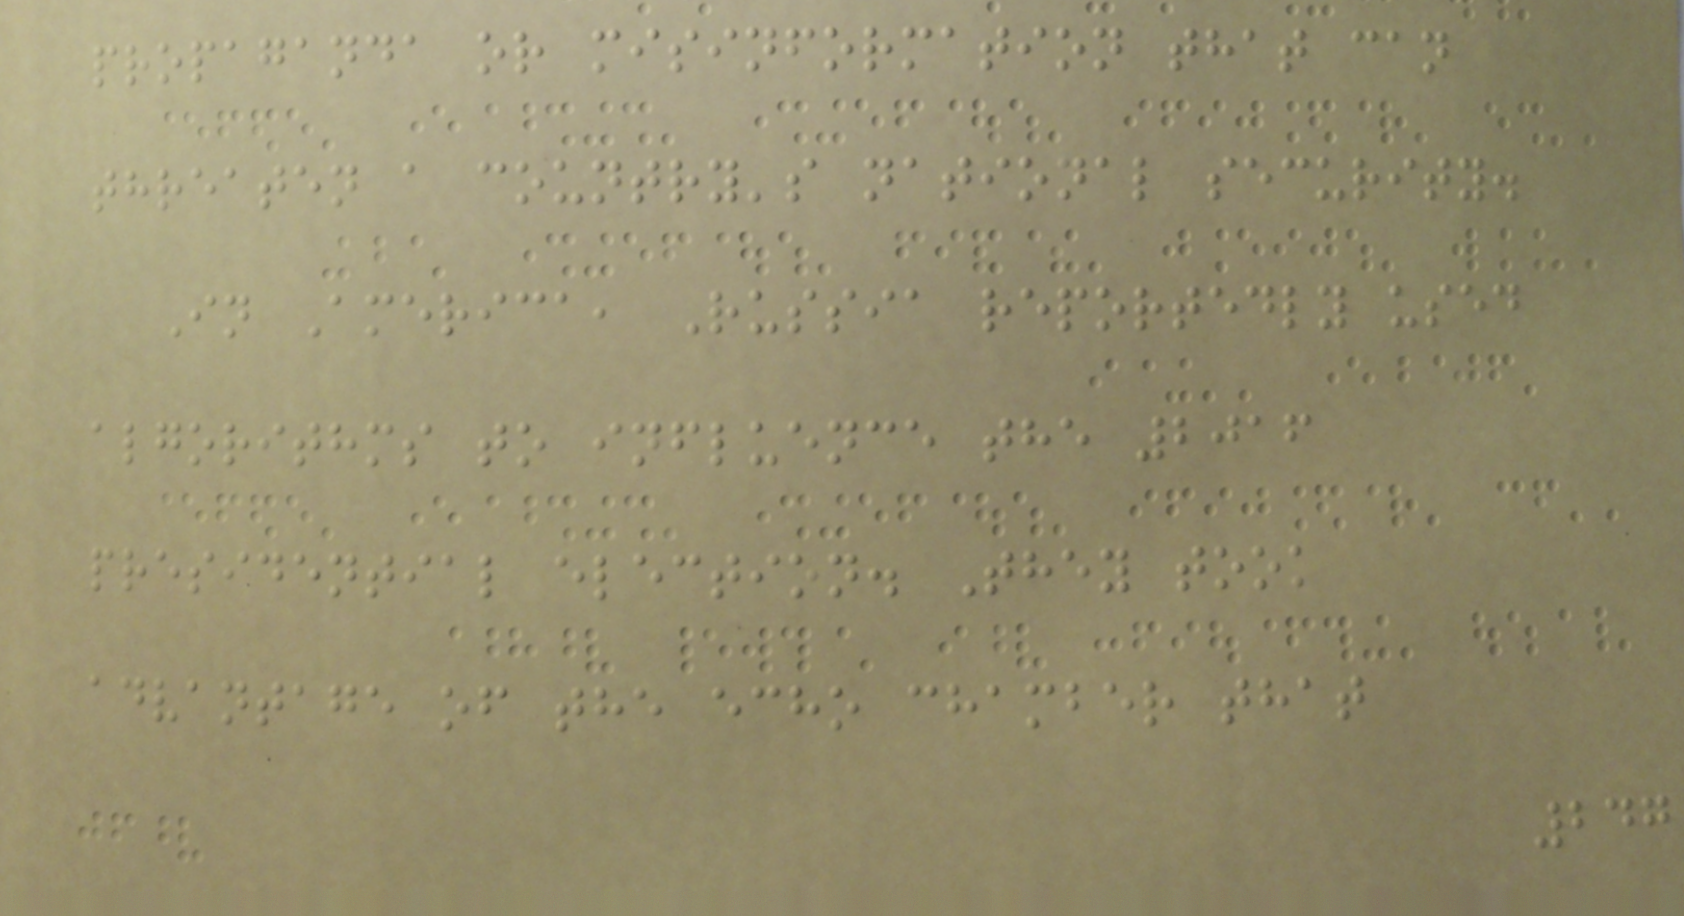propaganda or misinformation that can
threaten a country's national security.
In America, Russia reportedly used
algorithms to influence the 2016
presidential election. They took
advantage of the echo chamber that
247
